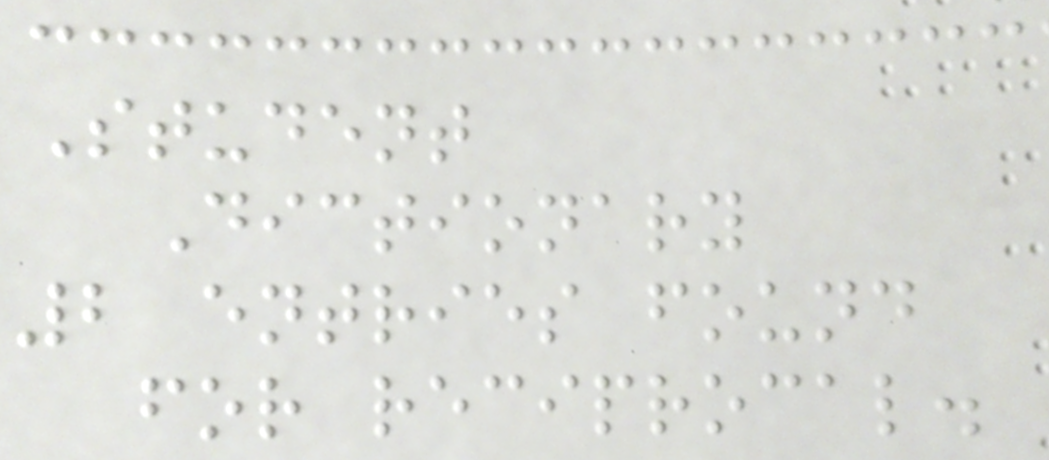Student
Dictionary
2 entries found
for reciprocal.
